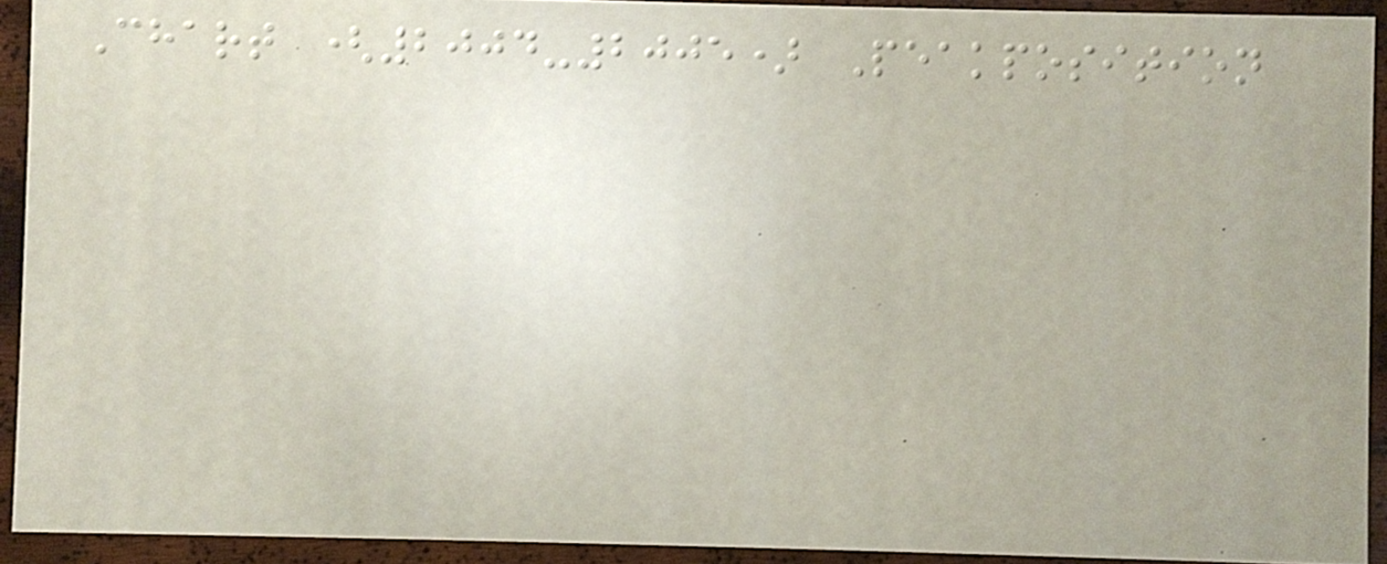Chart (2004-2005) Peakposition
